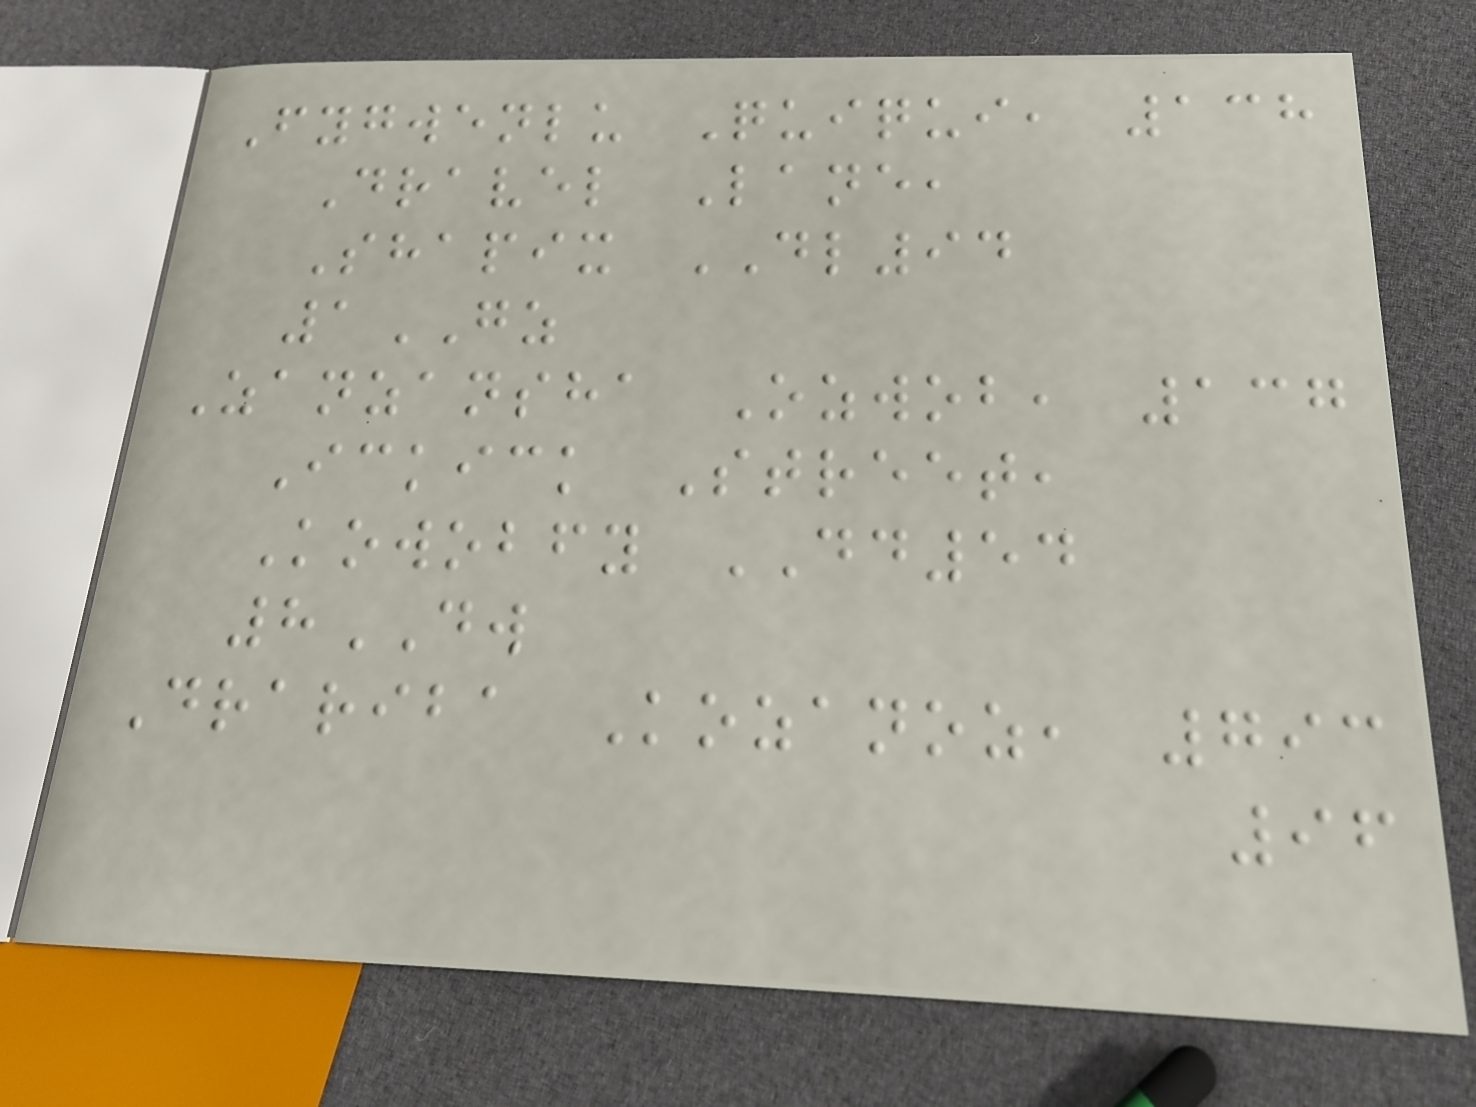Fygwenlu Quiqui, 138
Dravel Lane,
Shapix DL94
1GZ
Zanzansha Ozwob, 137
Ickick Street,
Kowobfy DD54
8DW
Drariba Kozanoz, 793
96
